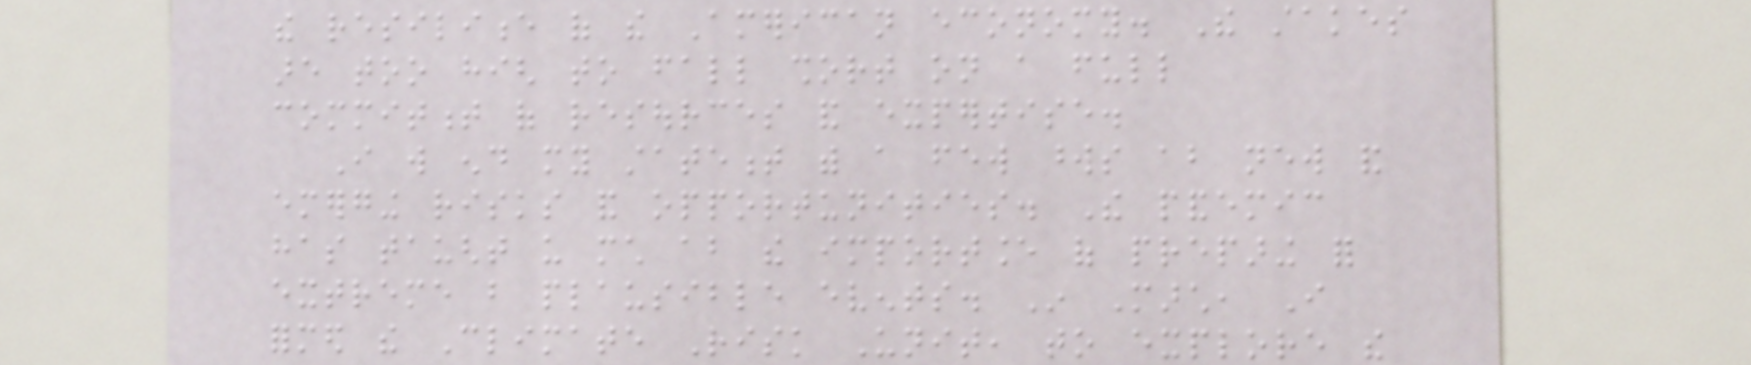the resilience of the American economy. The stakes
are too high to fall short on a full
commitment of resources and expertise.
I will end my statement with a few words about new and
emerging risks and opportunities. The pandemic
has taught us much about the importance of preparing for
extreme but plausible events. In March, I
formed the Climate Risk Unit, to explore the
